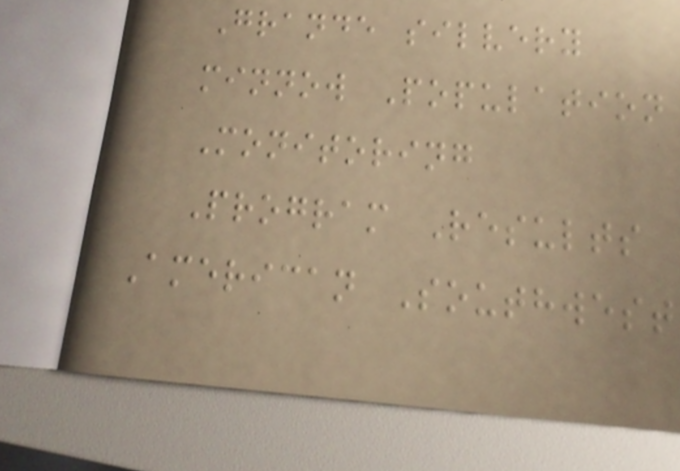Grande silvery
minnow Population
Monitoring
Program Results
American Southwest
